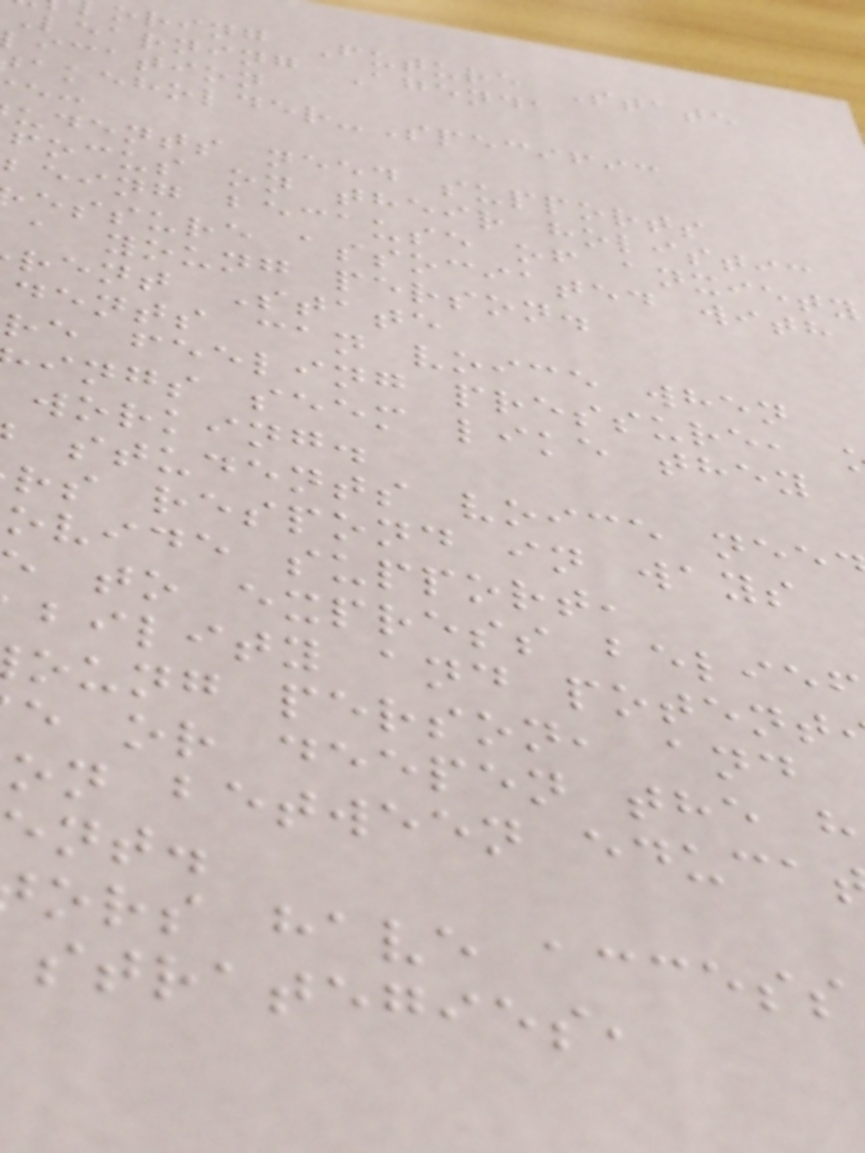oring Future State
Learning Agenda
ication
akeholder-Specific
udents need supports
focus on their holistic
being because of anxiety
essure associated with
a young person.
rent State
dents can voice when
re feeling pressure,
ings seem like they
working.
students voice nee
rs respond in ways
ovide support,
to express belie
bility and potent
oung person, and
e or deepen the h
on between educa
ors have access
strategies,
